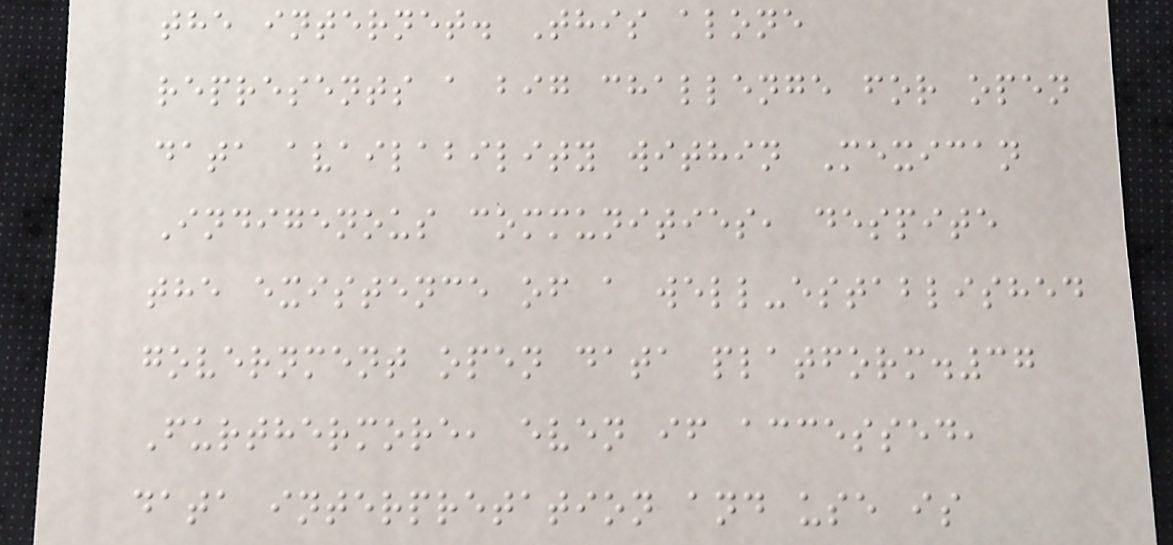the internet. This alone
represents a big challenge for open
data availability within Mexican
Indigenous communities, despite
the existence of a well-established
government open data platform.37
Furthermore, even if accessed,
data interpretation and use is
